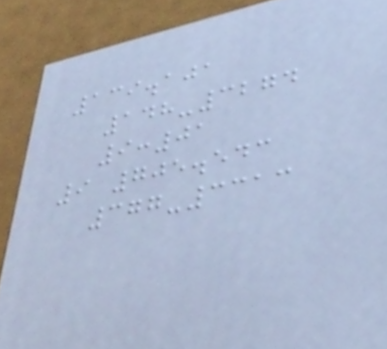139.101
148-3274
9:01
9 705.543
377-3313
